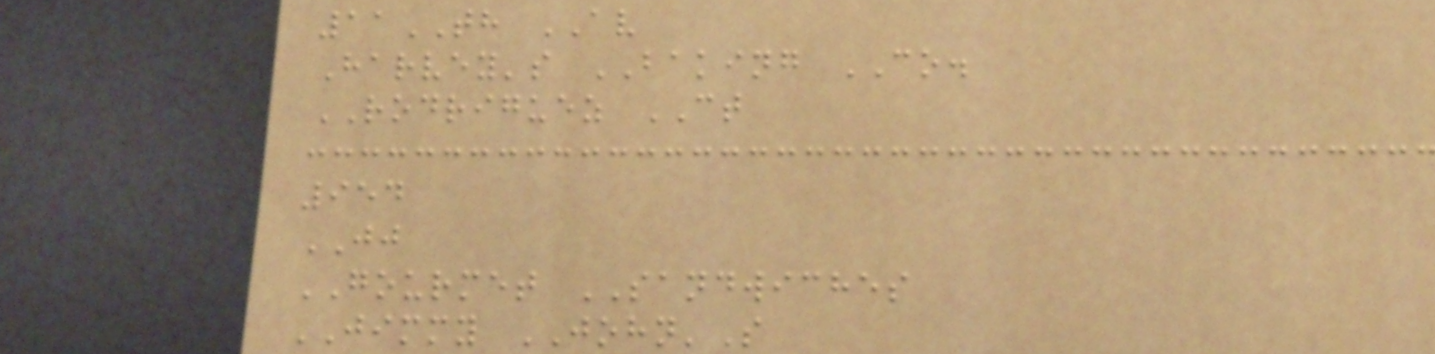11TH AV
Harvey's BAKING CO.
RODRIGUEZ CT
954
JJ
GOURMET SANDWICHES
JIMMY JOHN'S
